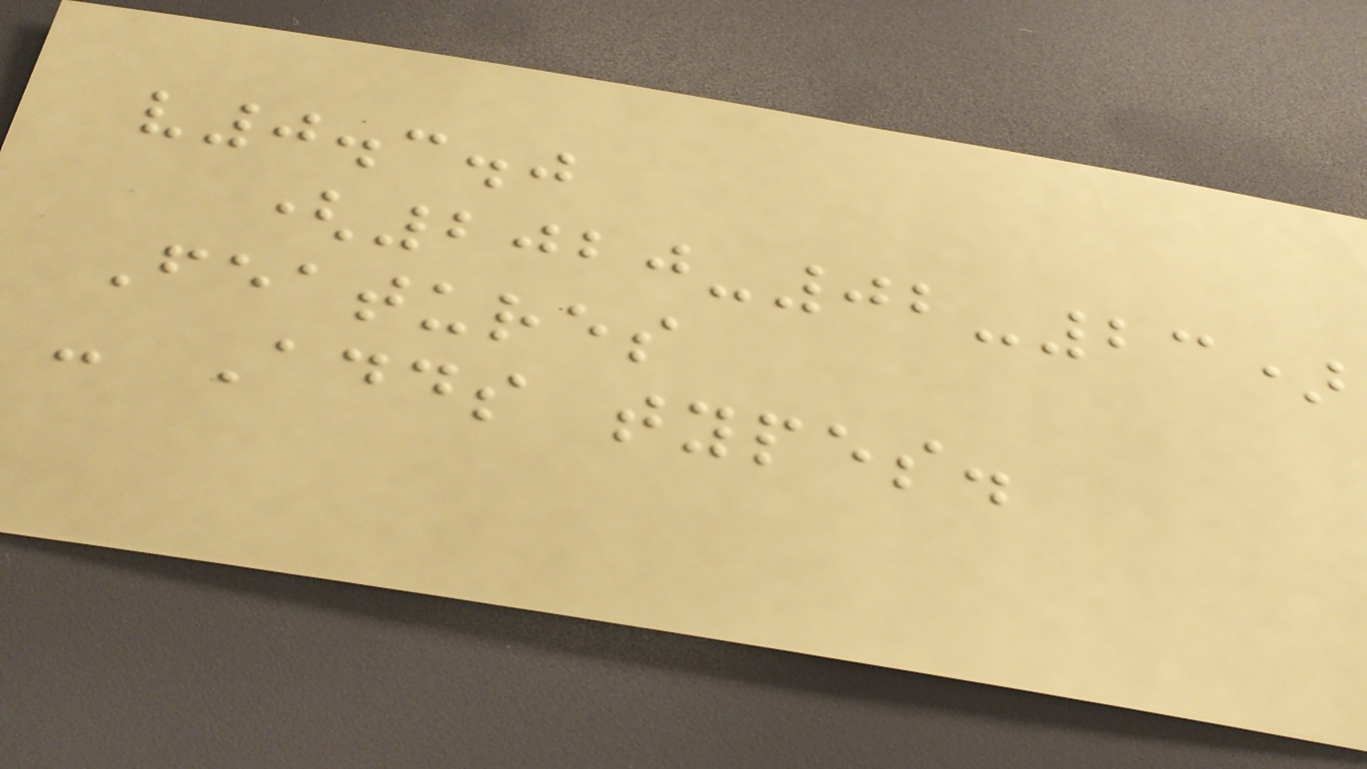v0.3.0
(2020-02-23)
Features
- Adds types.
